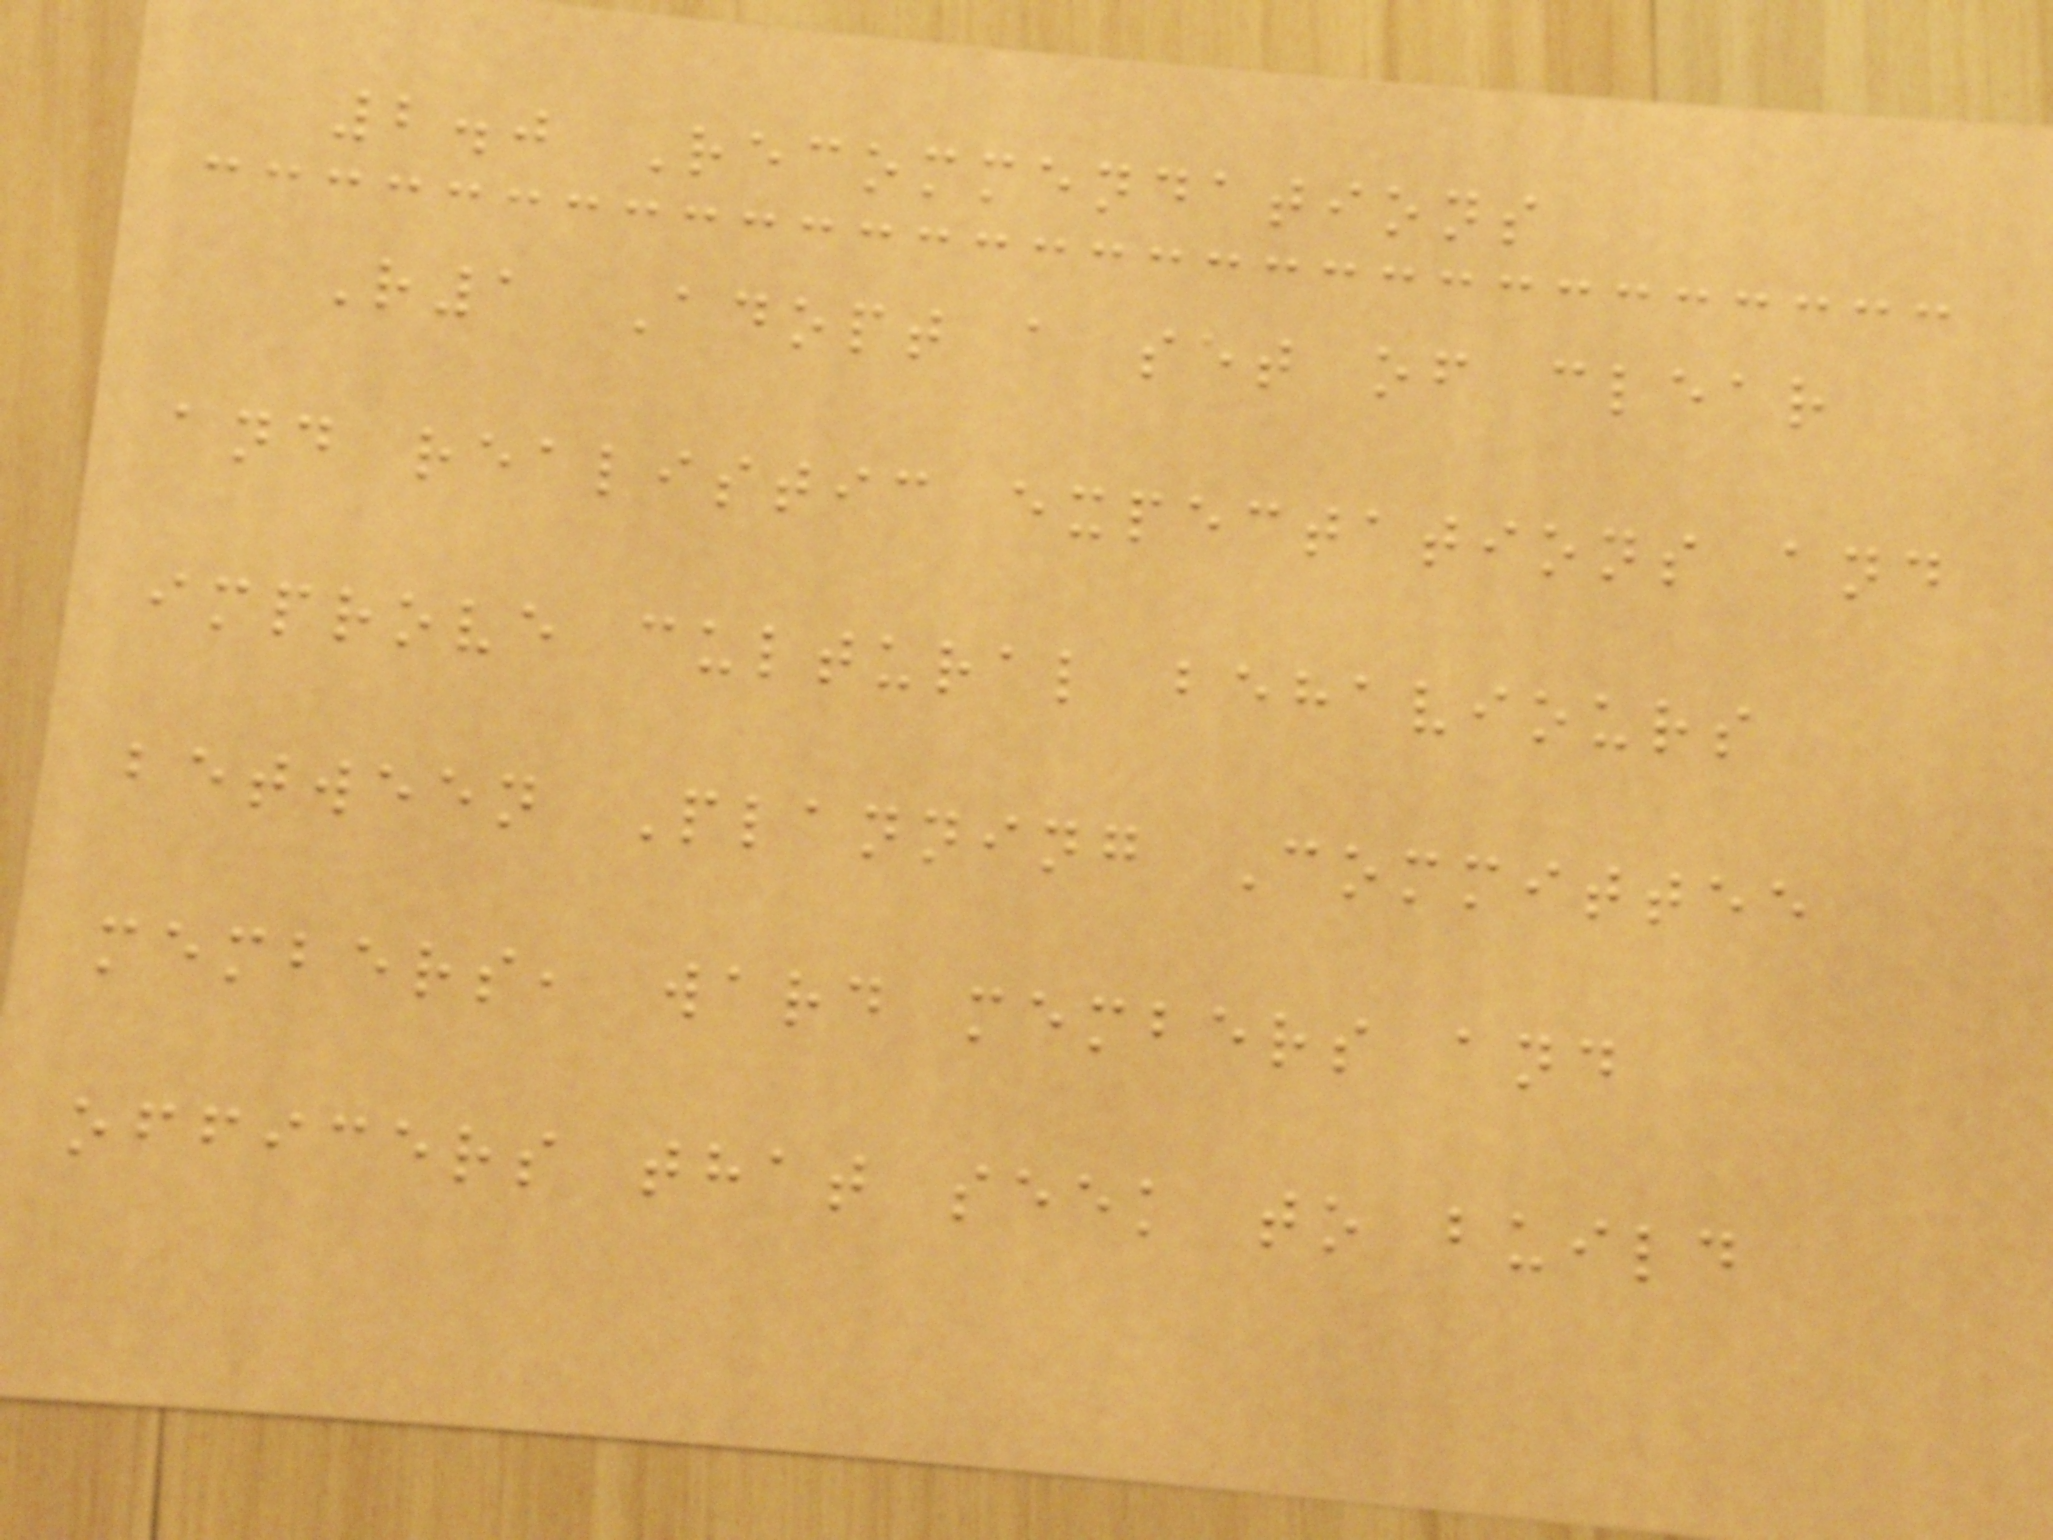2.0 Recommendations
R1 Adopt a set of clear
and realistic expectations and
improve cultural behaviours
between Planning Committee
members, ward members and
officers that seek to build
